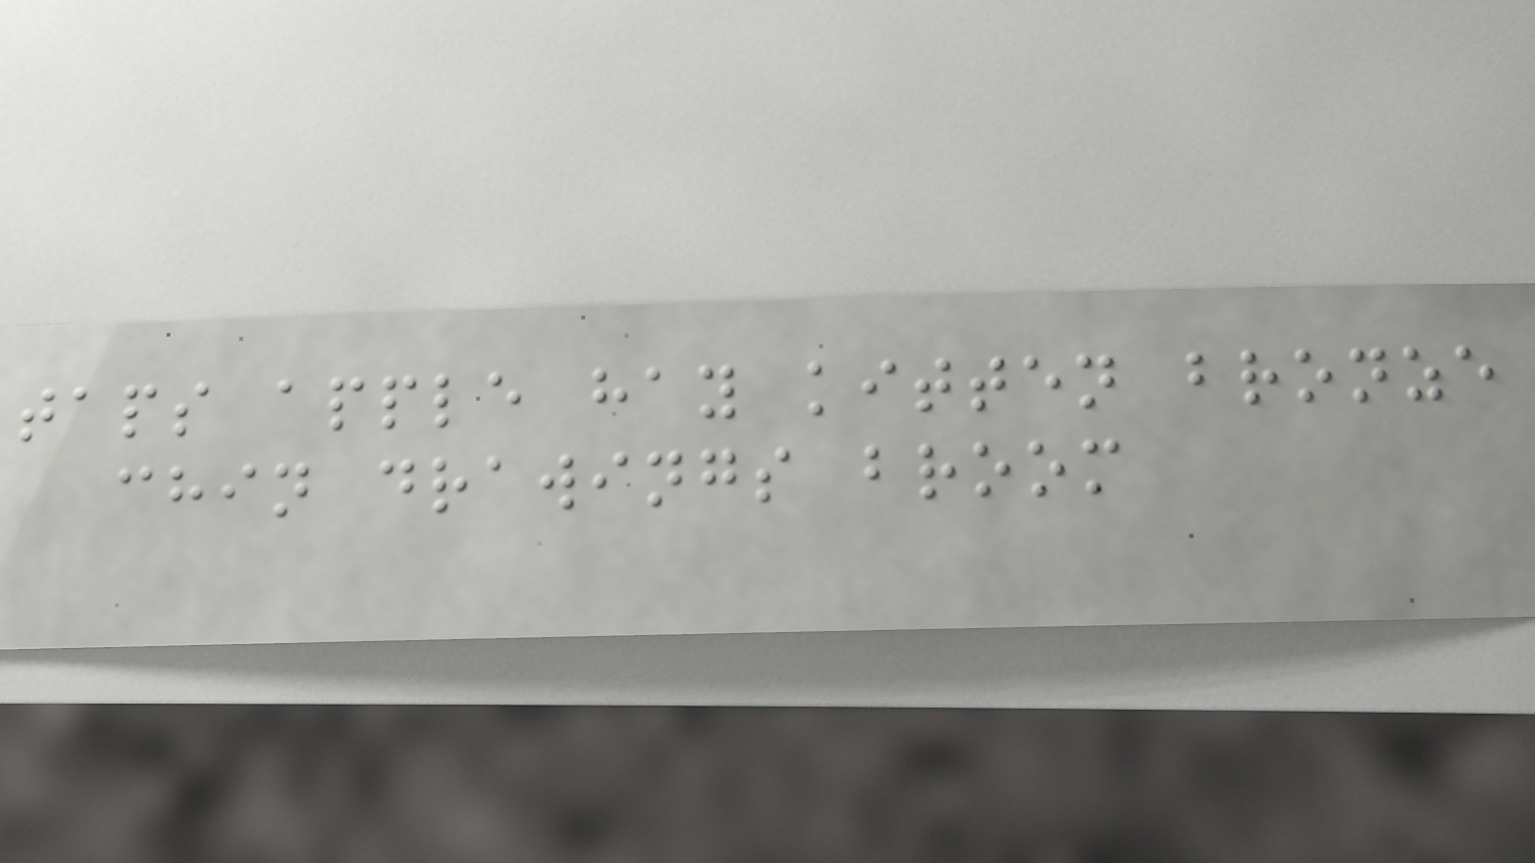taps apple hay kitten bronze
chin drawings broom
